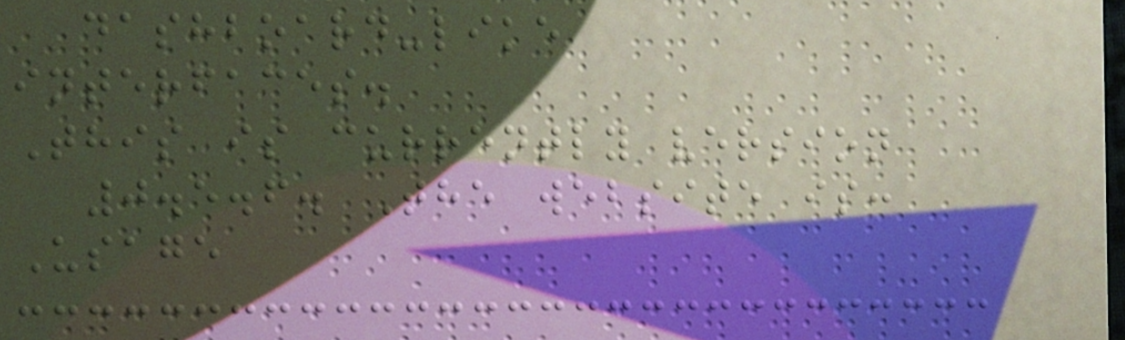dashboard-like
interfaces.
This is currently version
0.5.6. The website is:
Usage
